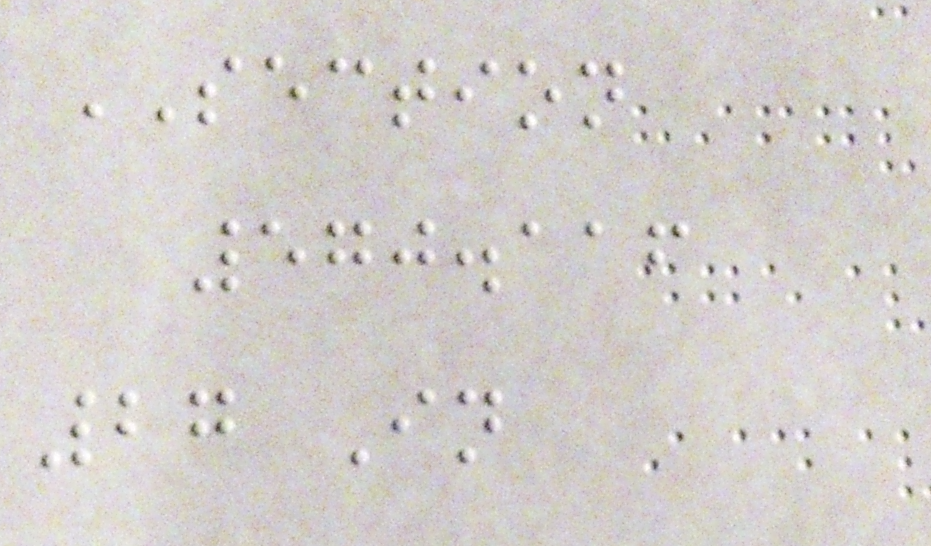SECTION
570.116
27 In
